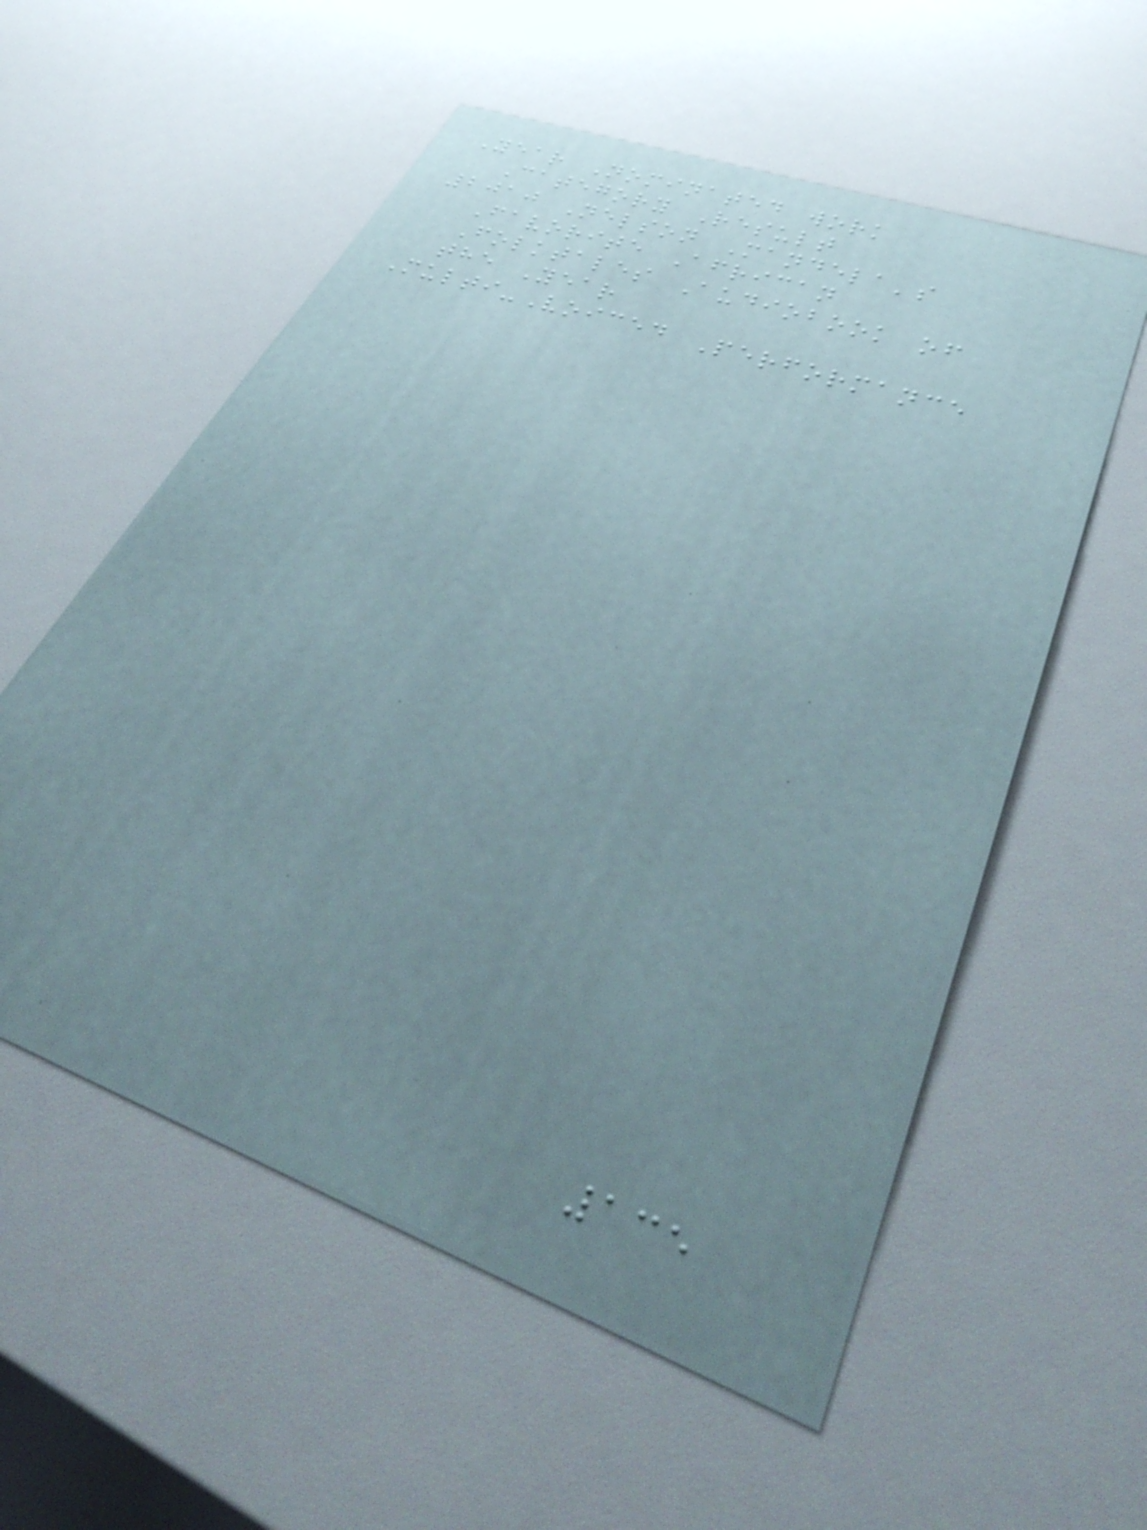Year Nominated work
Category Result
2010 Nelson Mandela's
Favorite African
Folktales Audiobook of
the Year
Multi-Voiced Performance
135
